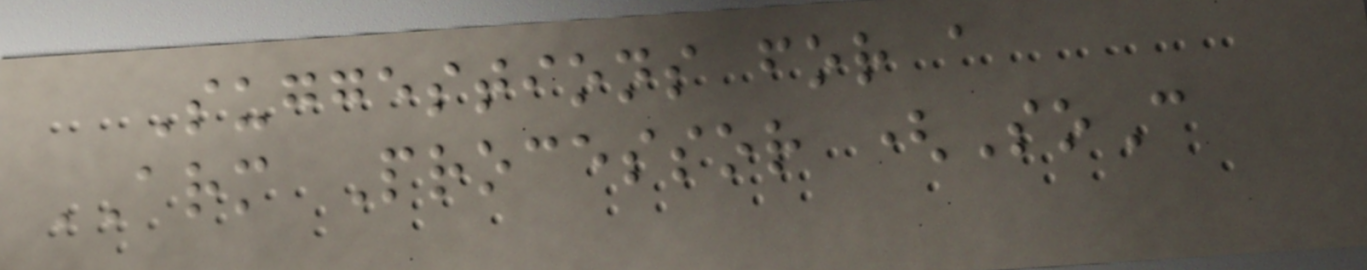Suggestions for a
ARM Processor (SoC
